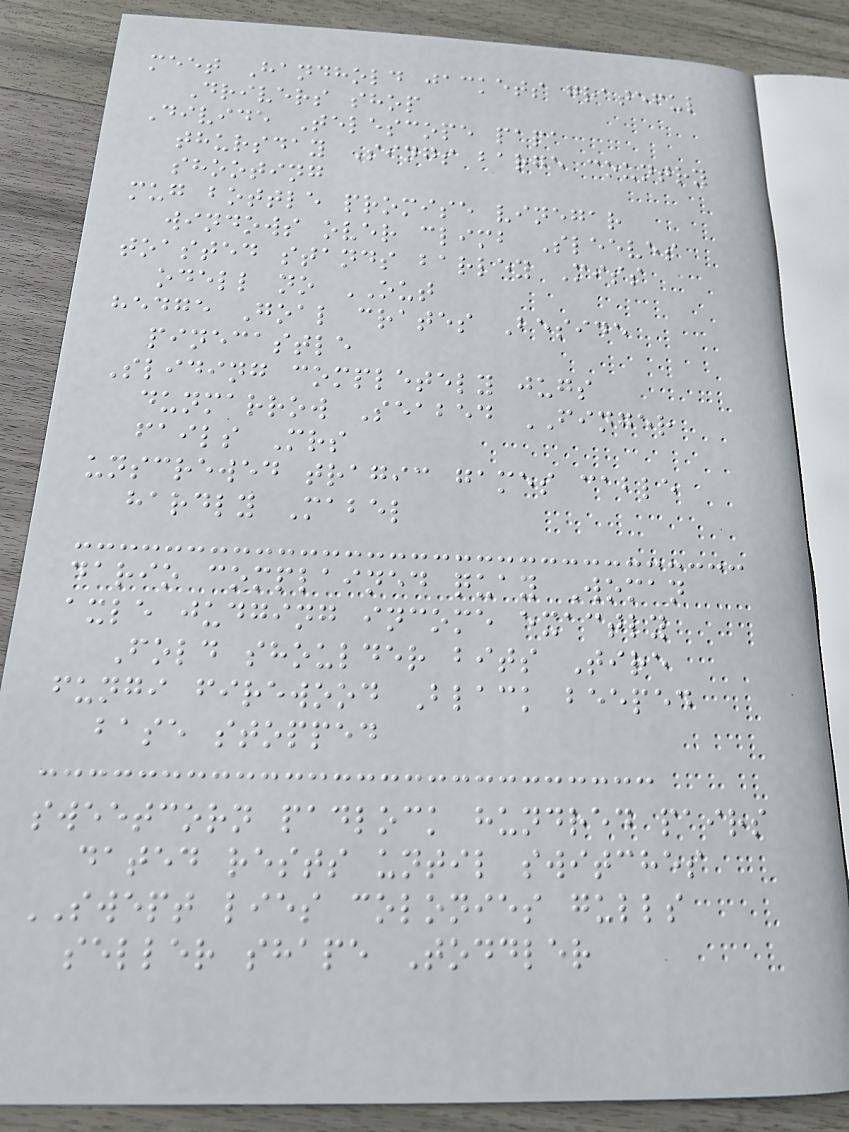meet Handhold jackets grateful
Drivers shop
Divide Telescope papa
thursday Sings barge country
shooting
mug bottle promise vinegar
windows over climb Sleeves
toasted stands barley Miss
odell no OUT
hedge Goal crates Beside
pinecastle
Sliding completely jugs
dunmarrow Seabed FINGER
fails Mrs
unscrewed tragic games cable
hardly Mabel
dario complained quay Woman
axle judging income exactly
Fold shoulder bits Tire
fungi firewood Black beeped
base stopped
sweetcorn padlock hundred pairs
dated rests until switches
SWEPT lies colonies gulls
seller shape Toddler
